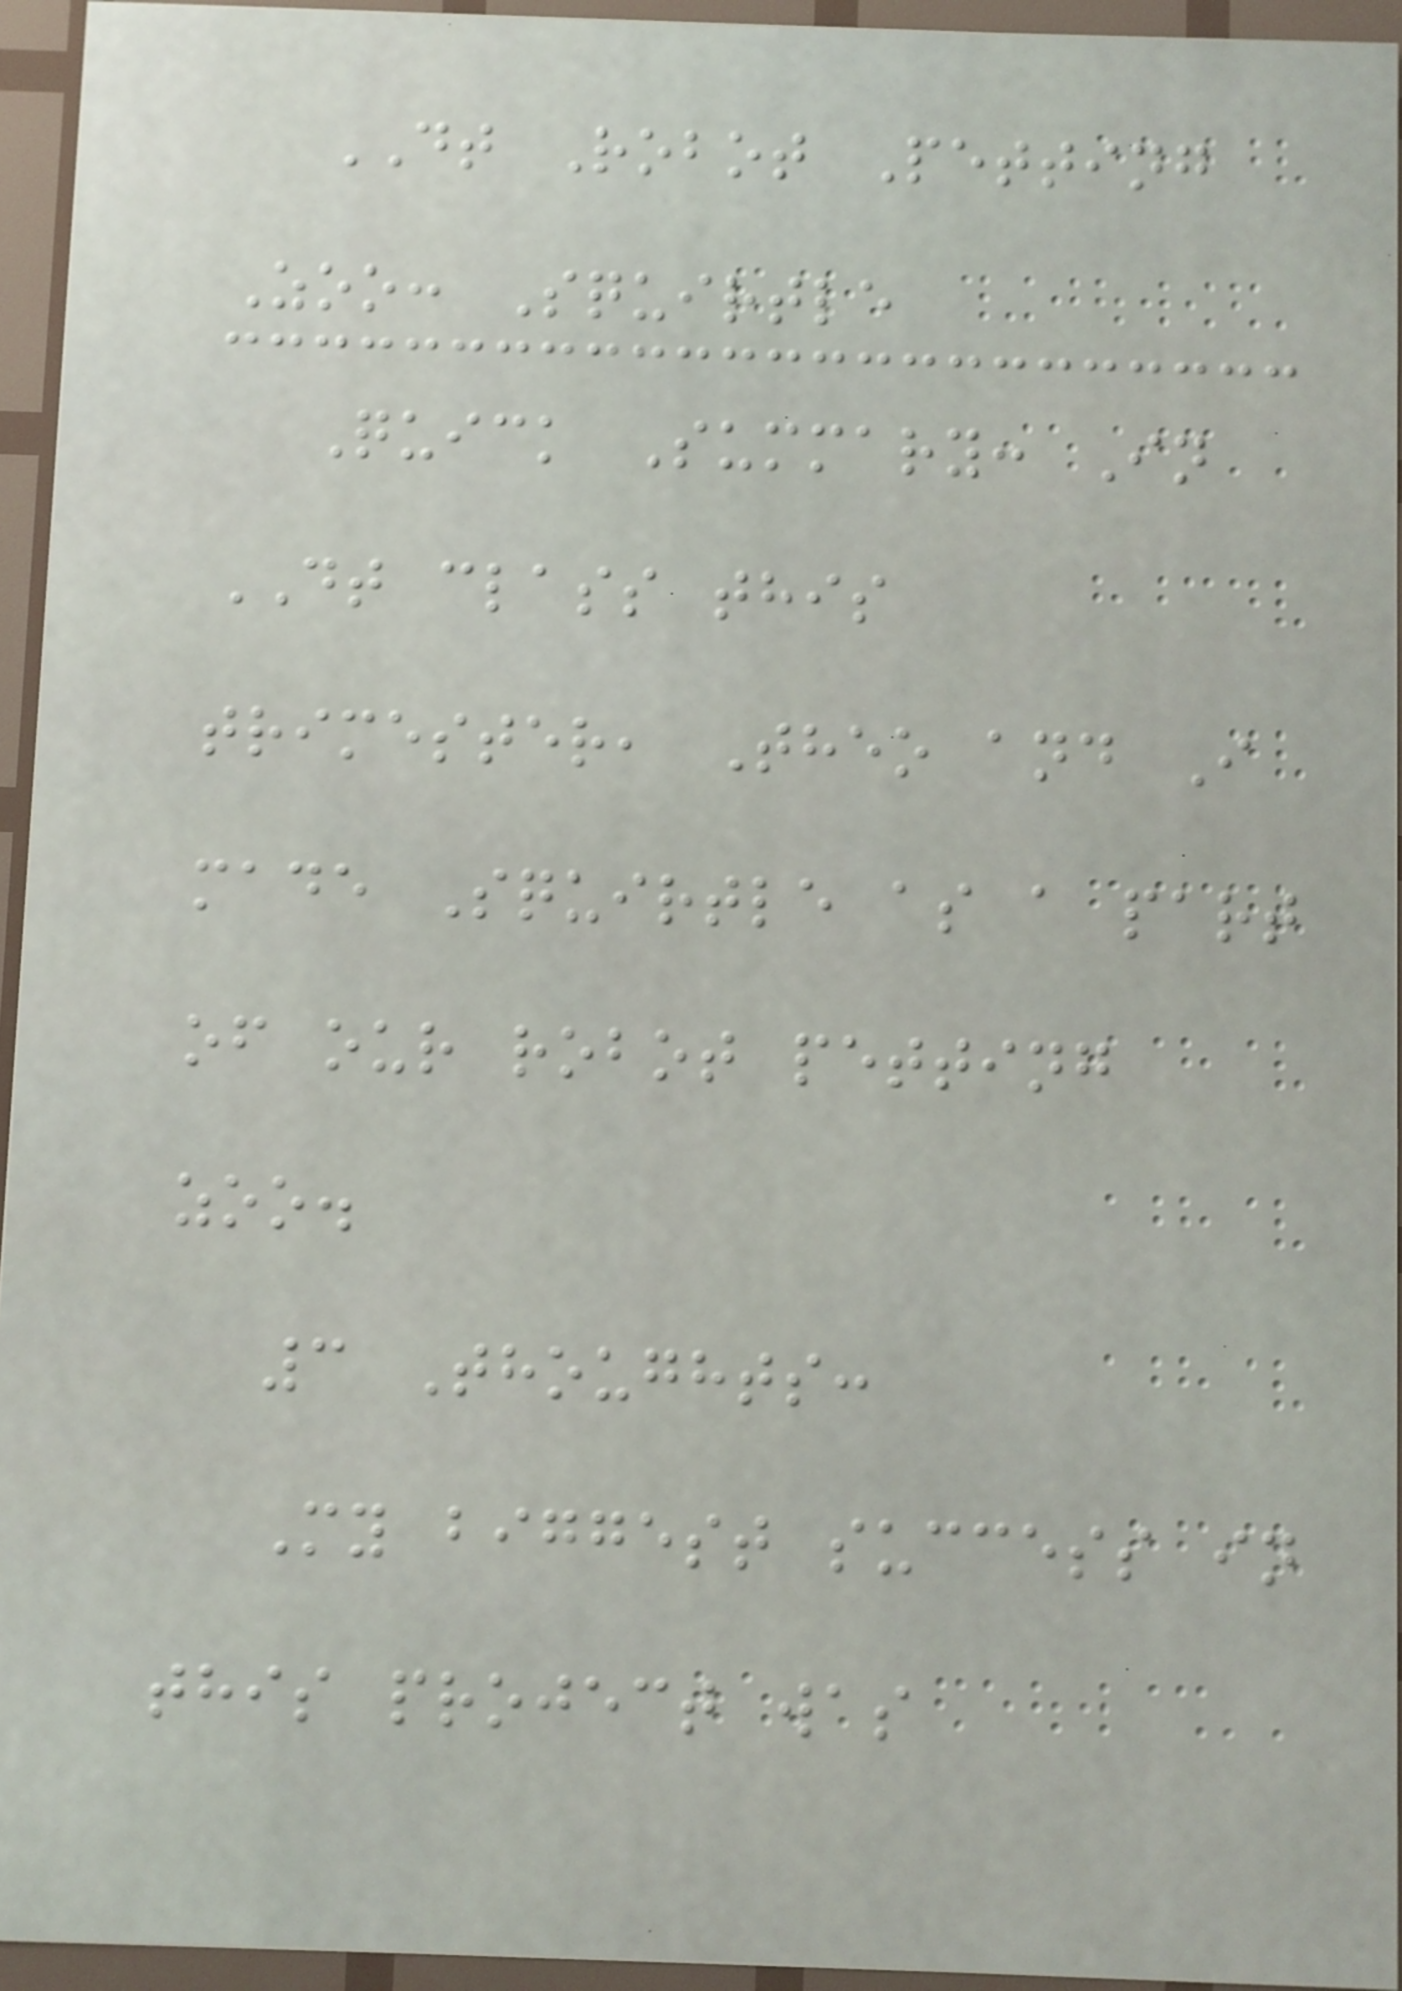DT Robot Petting
Zoo: Squirtle
Quick Summary: In
DT class this
trimester, Theo and I
made Squirtle as a part
of our robot petting
zoo.
3 Thoughts:
My biggest success in
this project was
